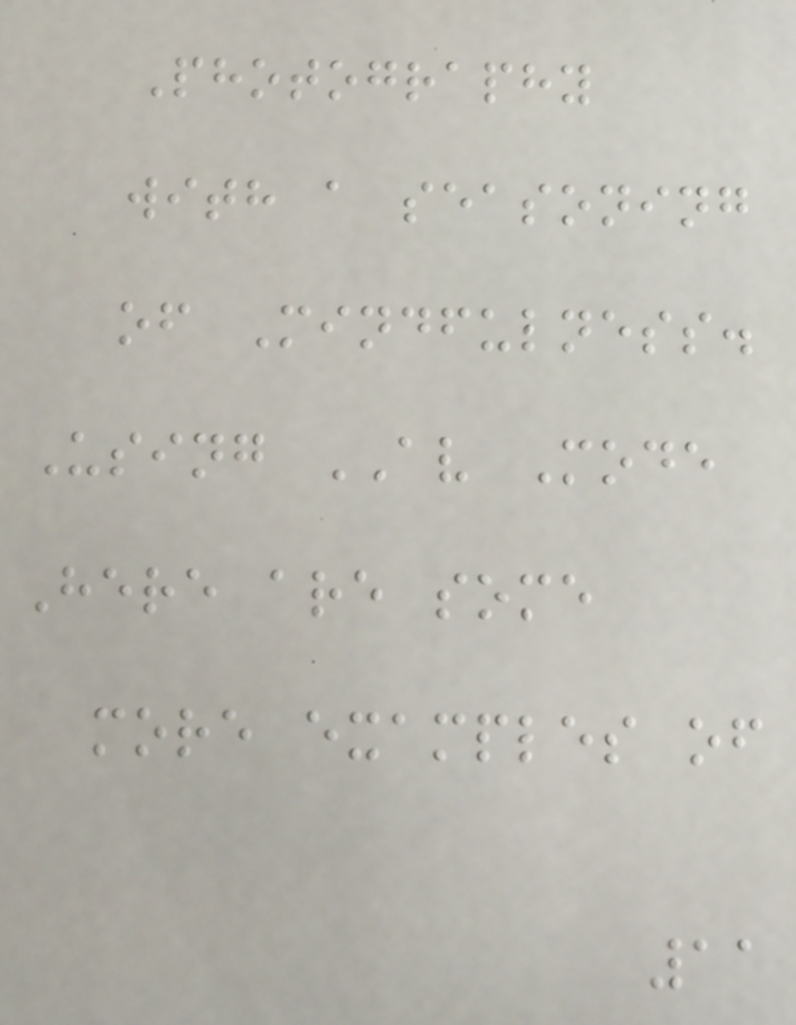Photography
with a seasoning
of Mindfulness.
Using AV Mode
Here are some
more examples of
11
